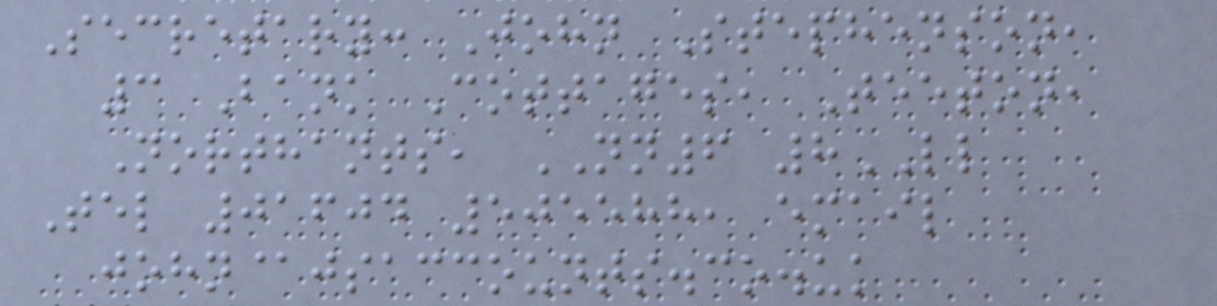Secretary: John Stephenson,
3 Bank Cottages, Teeton,
Northants, NN6 8LL
Tel 01604 505588, email
john@jsaccounts.co.uk
